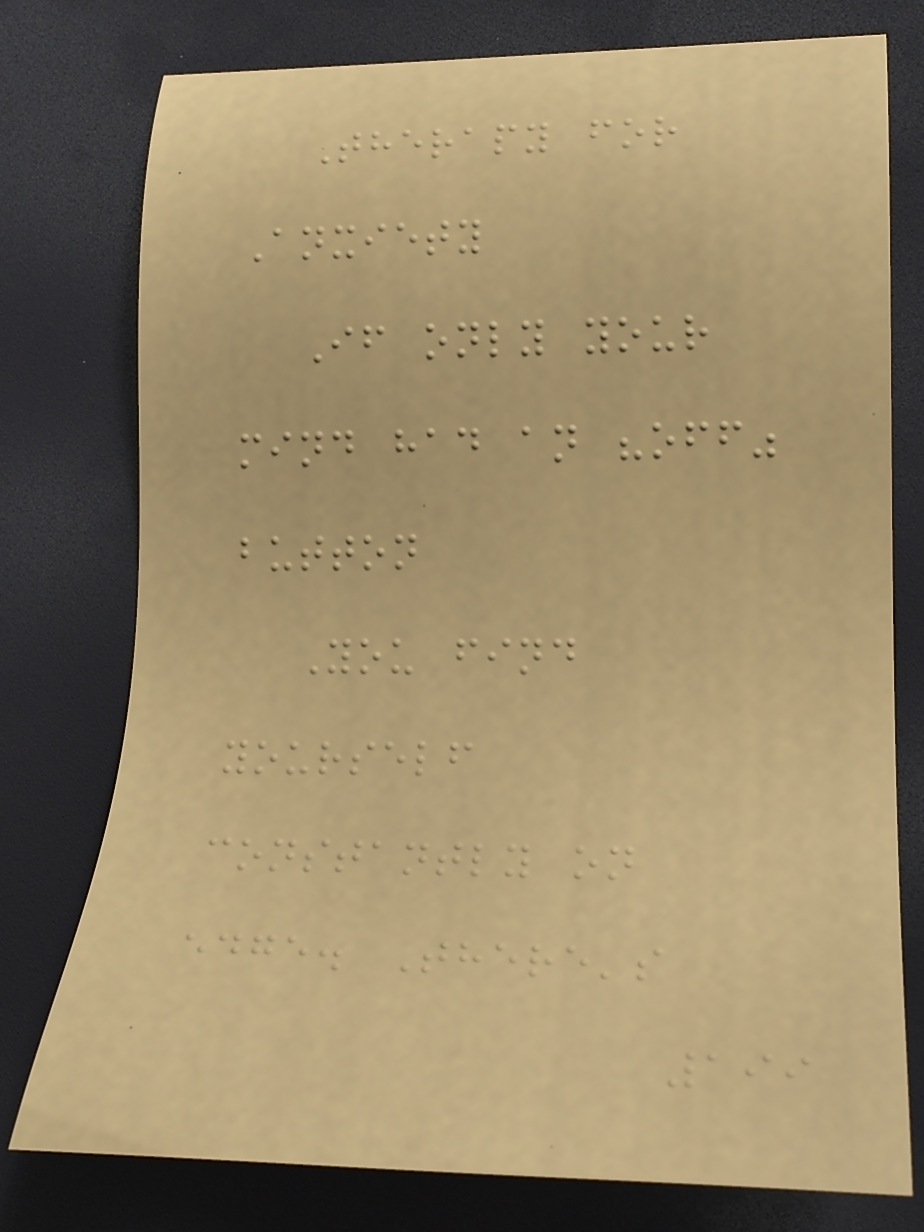Therapy for
Anxiety
If only your
mind had an "off"
button
You find
yourself
constantly on
edge. There's
199
